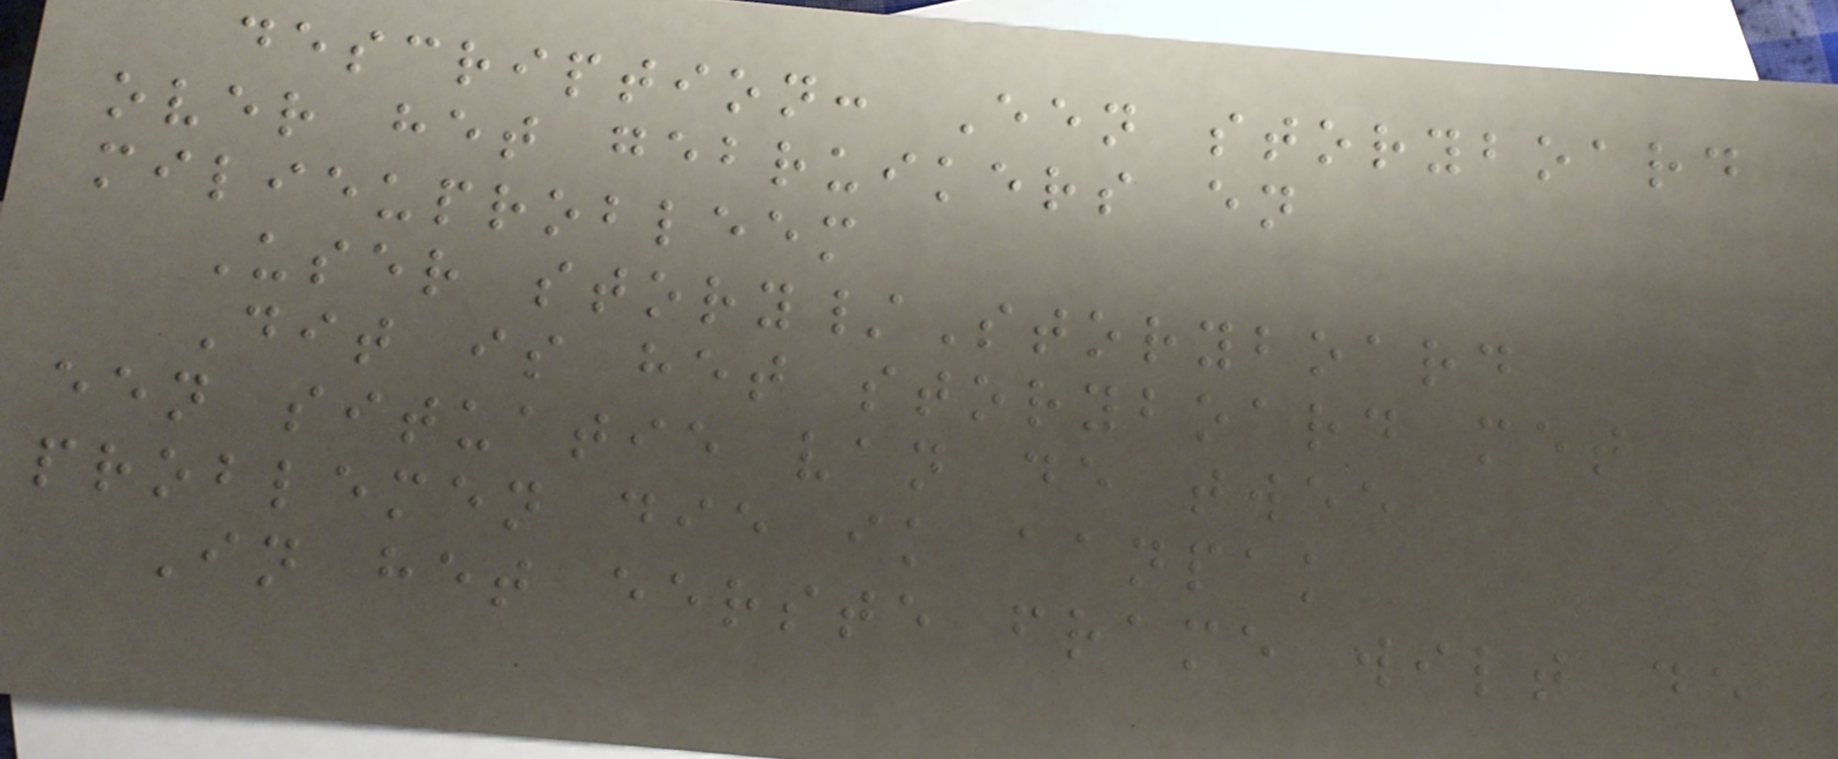description: Een storyboard
over het gebruikers en
milieuprobleem
User story/Storyboard
Dit is het storyboard met
een situatie van de twee
problemen die ik aanpak
In het eerste frame wilt de
